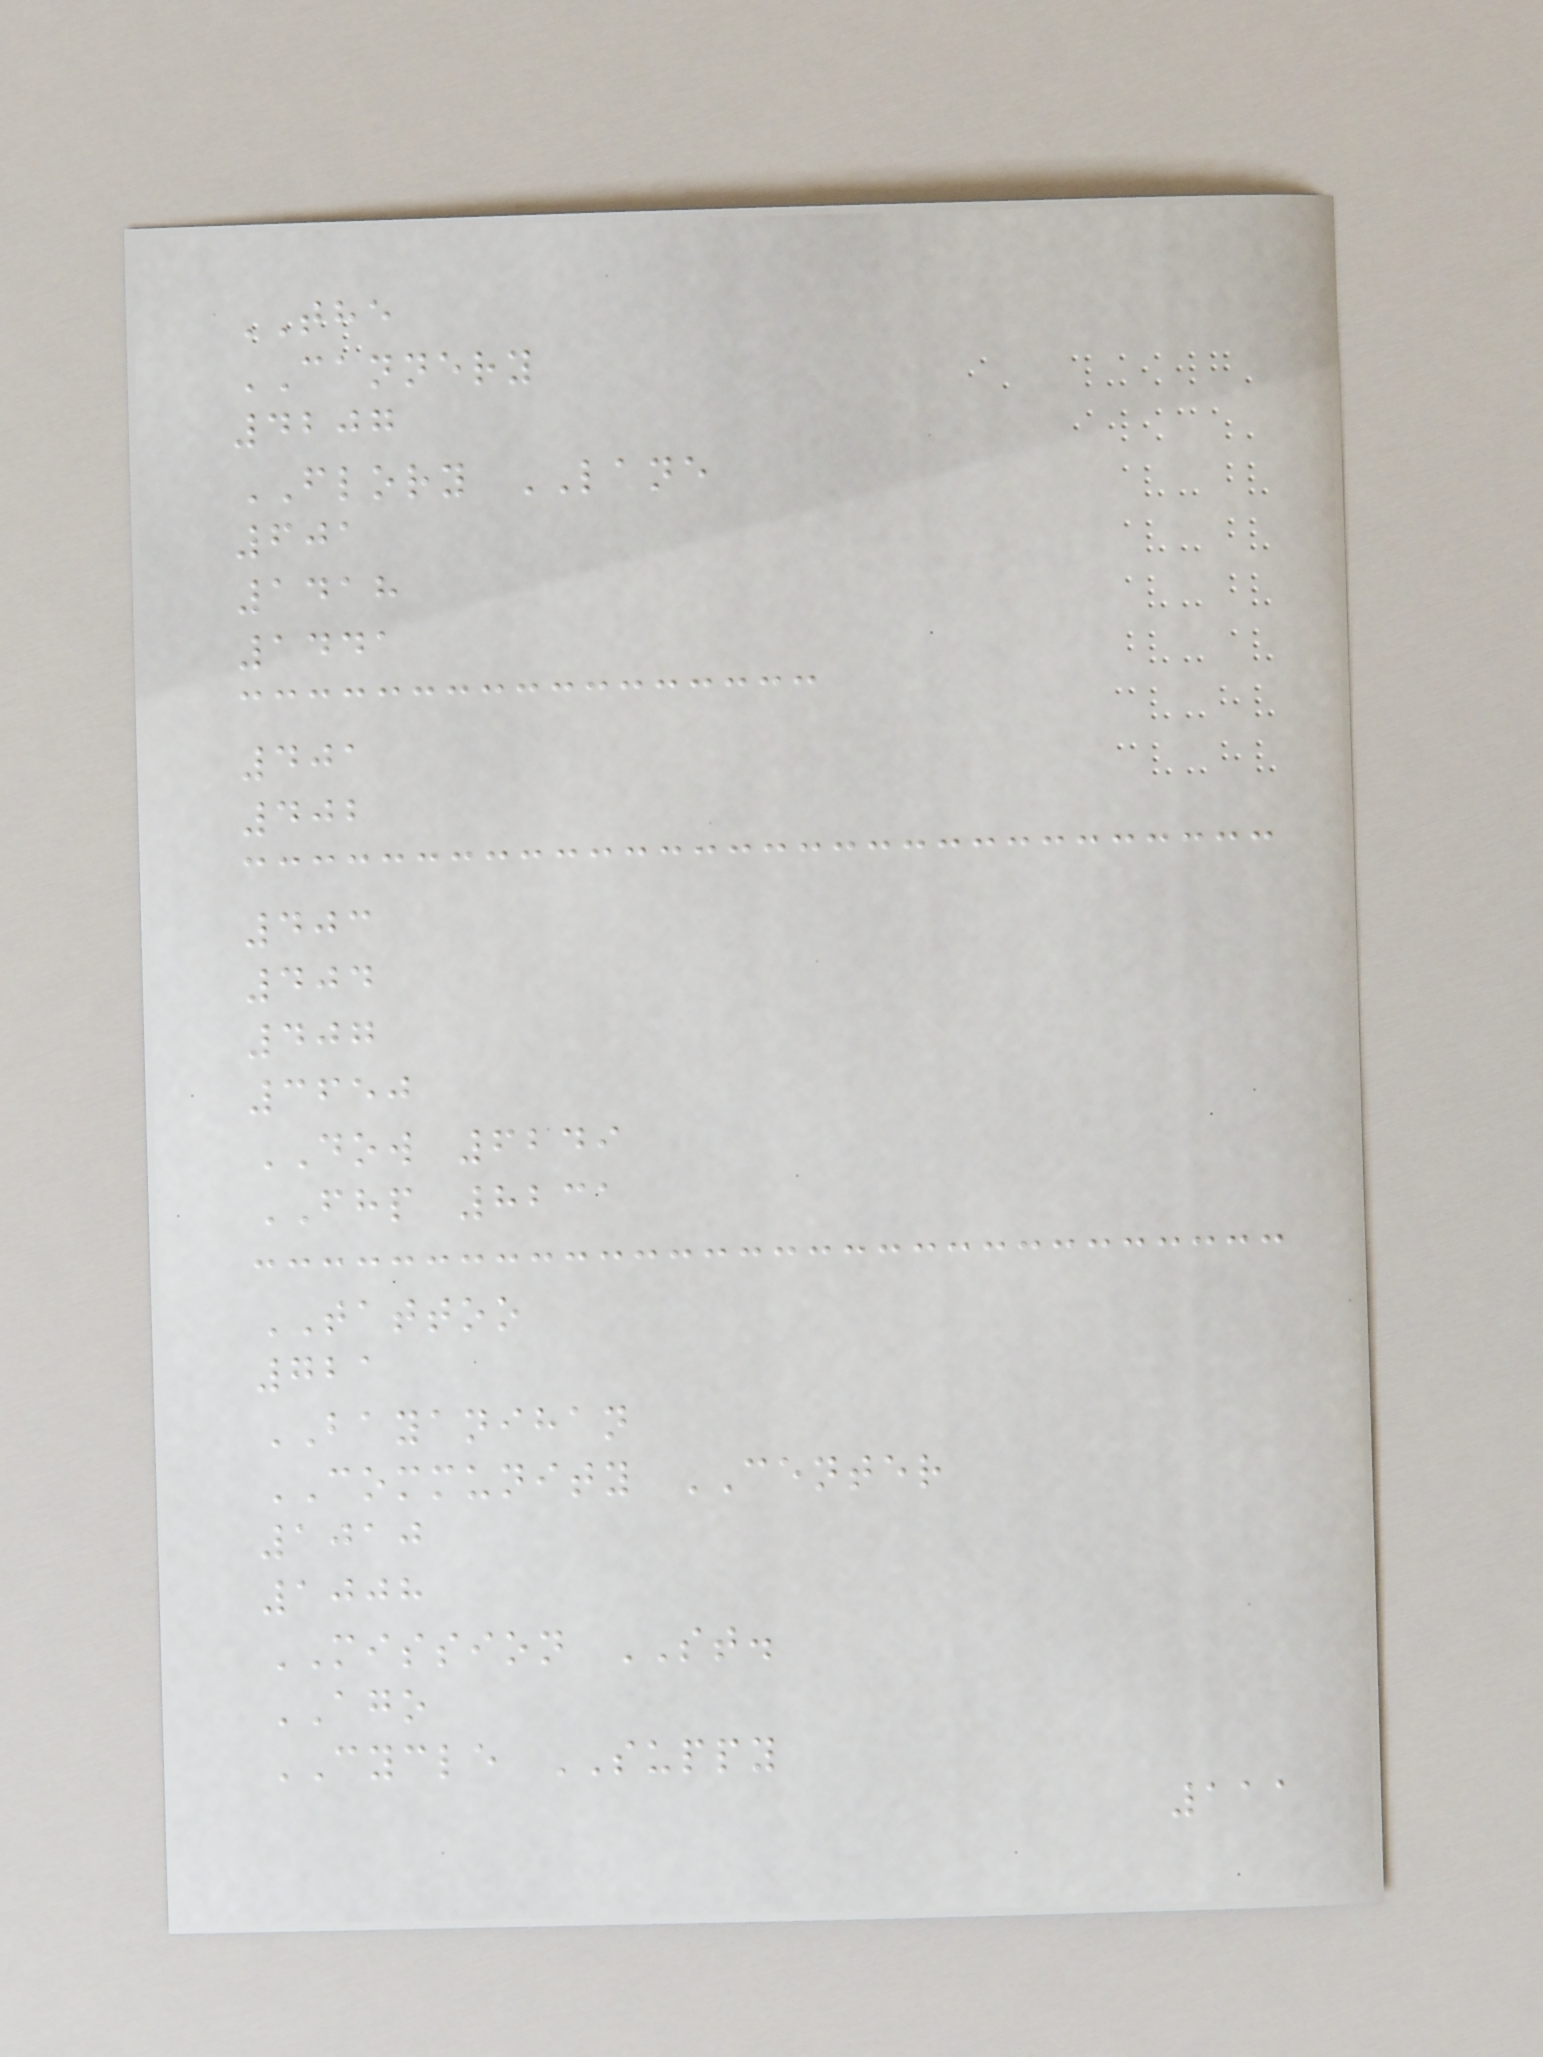THE
CANNERY
4207
FLORY LANE
601
1418
1441
401
402
403
404
407
3650
DOW 6249
FHP 8231
TATTOO
721
BAYANIHAN
COMMUNITY CENTER
1010
1008
MISSION ST.
AGO
CYCLE SUPPY
111
